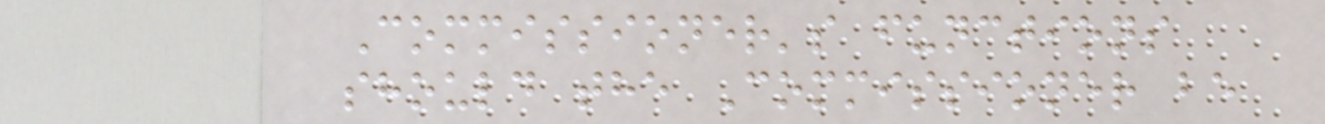Commissioner's functions
should the Commissioner be
